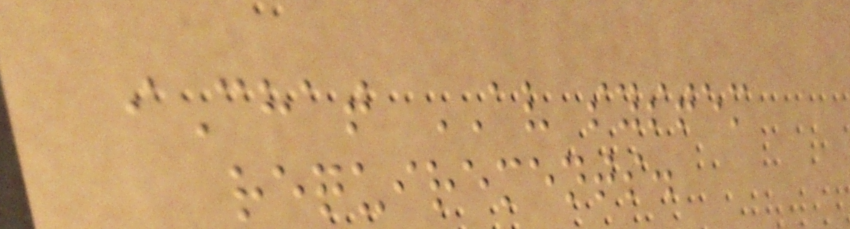iChat AV system
requirements.
